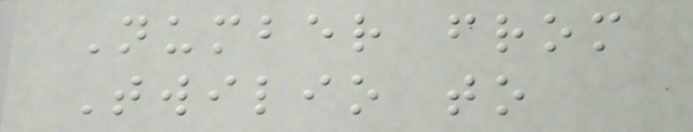Number from
Twilio to
